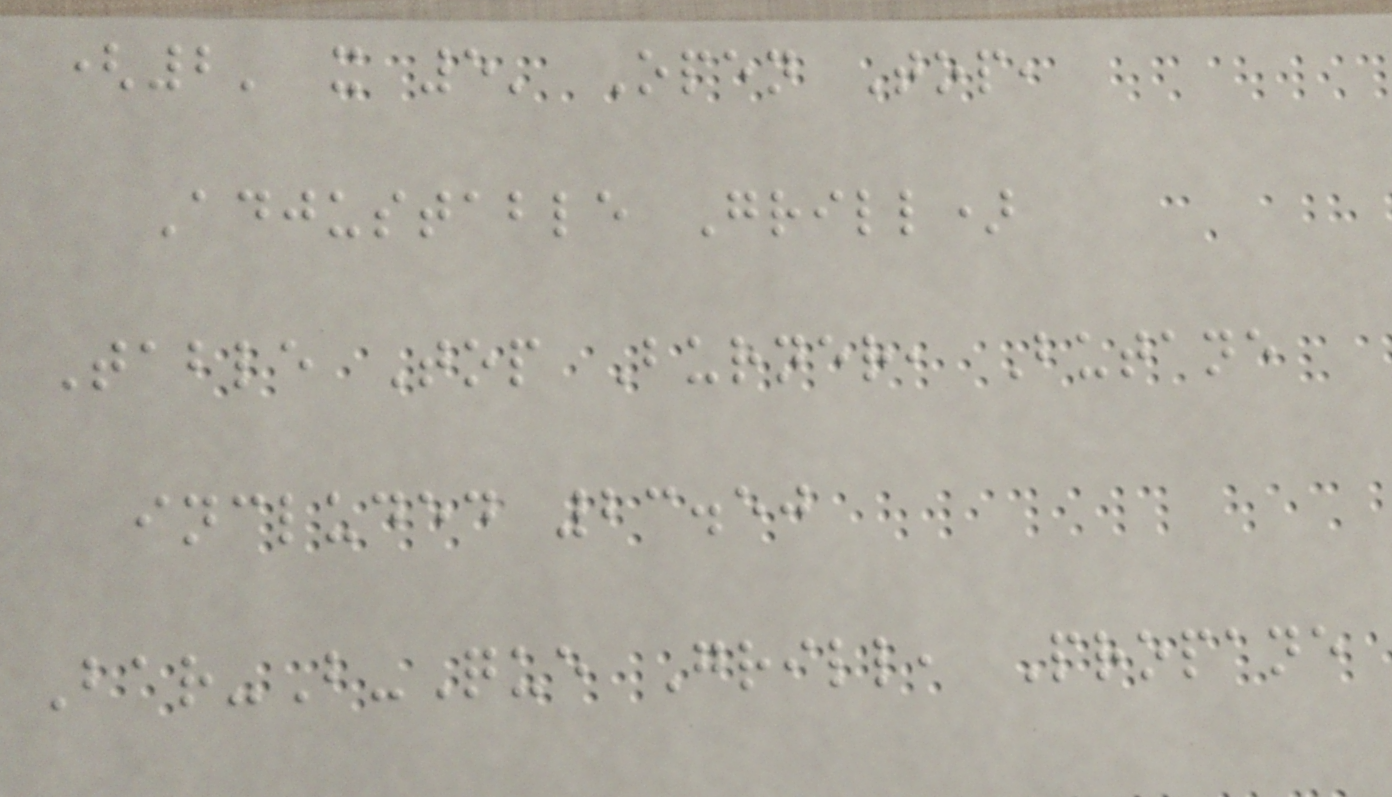(2' x 5' Open Top,
Adjustable Grill)
Table Top Burner, Butane
included 23.50
Bar-B-Que Grill, Propane
